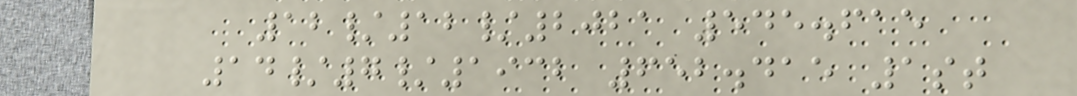12/12/2021 545.615
14/7/1932 652.415 1st
